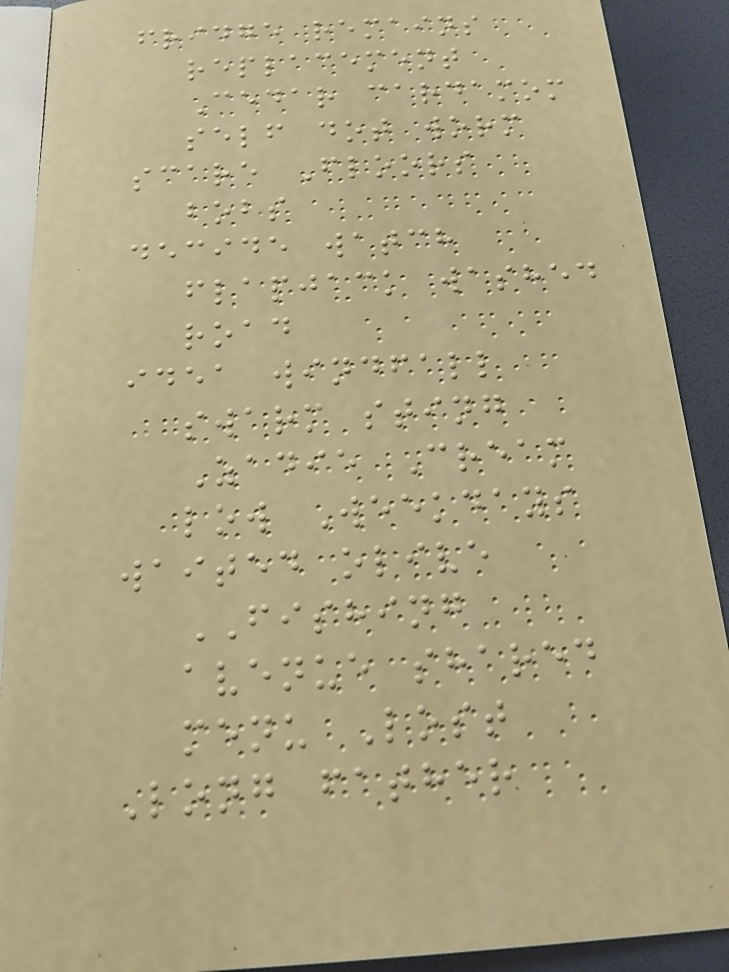fridge remains
replacement
Cedar cardamom
self dot worm
scare Floors
bobs
decide watch
flapjack washed
road
idea windfall
swarm sting
Zadie Cream
low Weekdays
waited olive
FISHING
avenue shared
menu Lost
Long father
